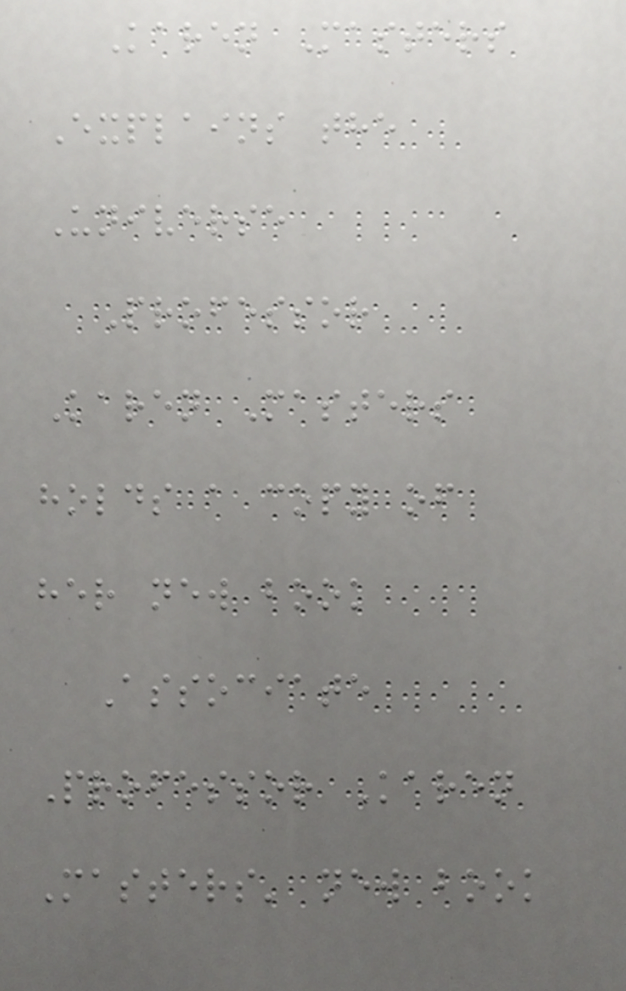Karen Masters
Explains the
Universe
Professor
Karen Masters
holds a copy of
her new book
Associate
Professor Karen
Masters' new book
